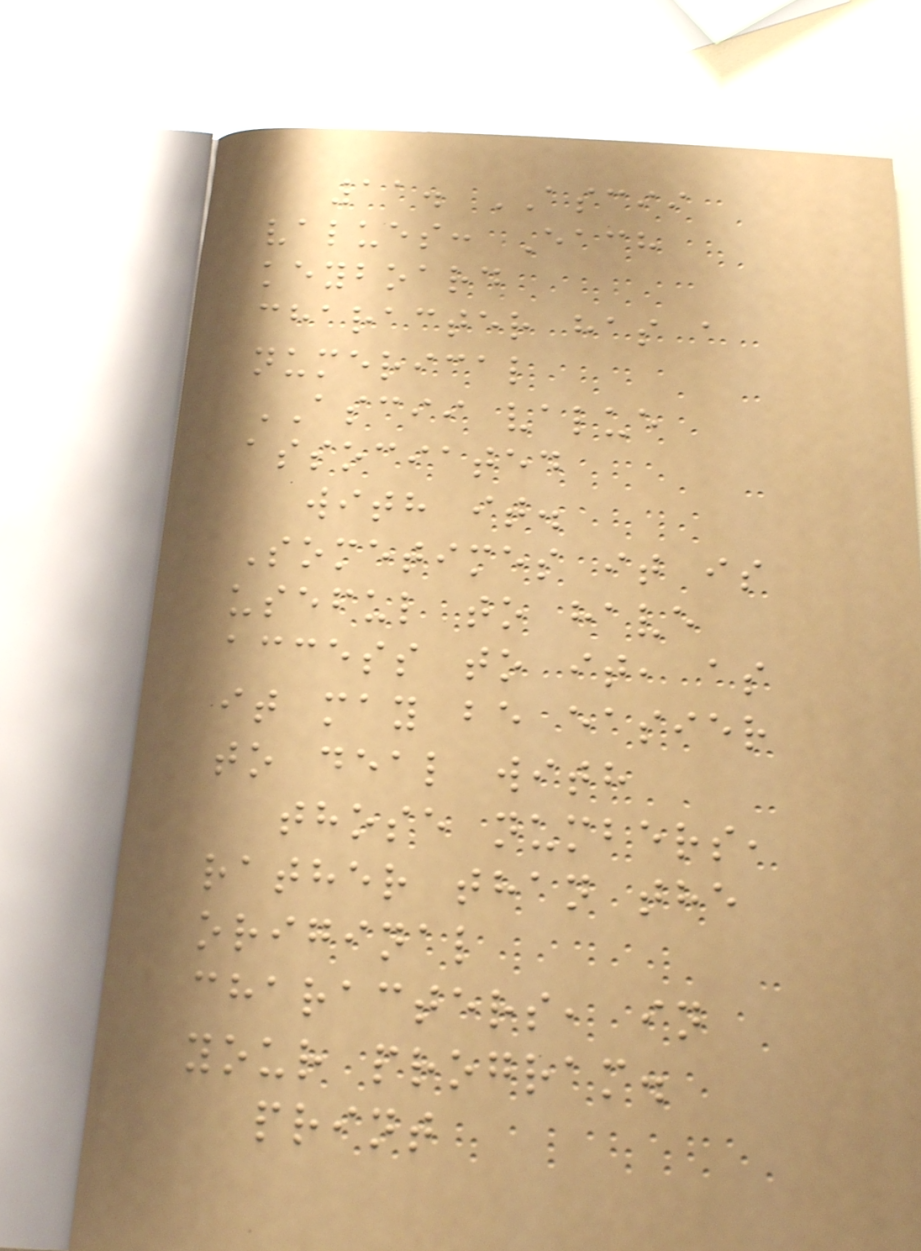11. ASCII
values: Each
keyboard
character has a
numerical
ASCII value
associated
with it.
Sometimes it is
useful to have
access to it, as
it may be easier
to deal with
those numbers,
rather than the
original
characters, in
your program.
print
